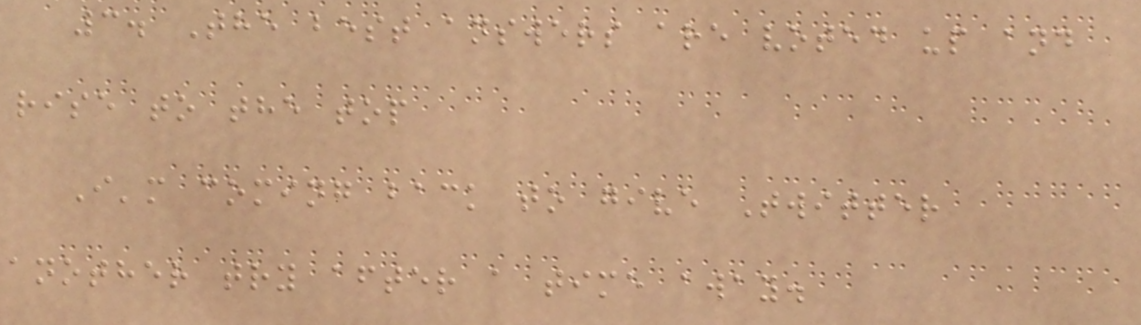3. The best answers are voted up and
rise to the top
I'm coming back to give Twitter
another try after a time away.
